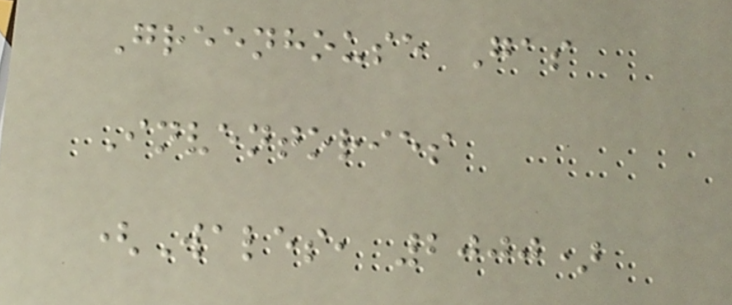Greenhouse Gas
Inventories
(Wales, 2000)
